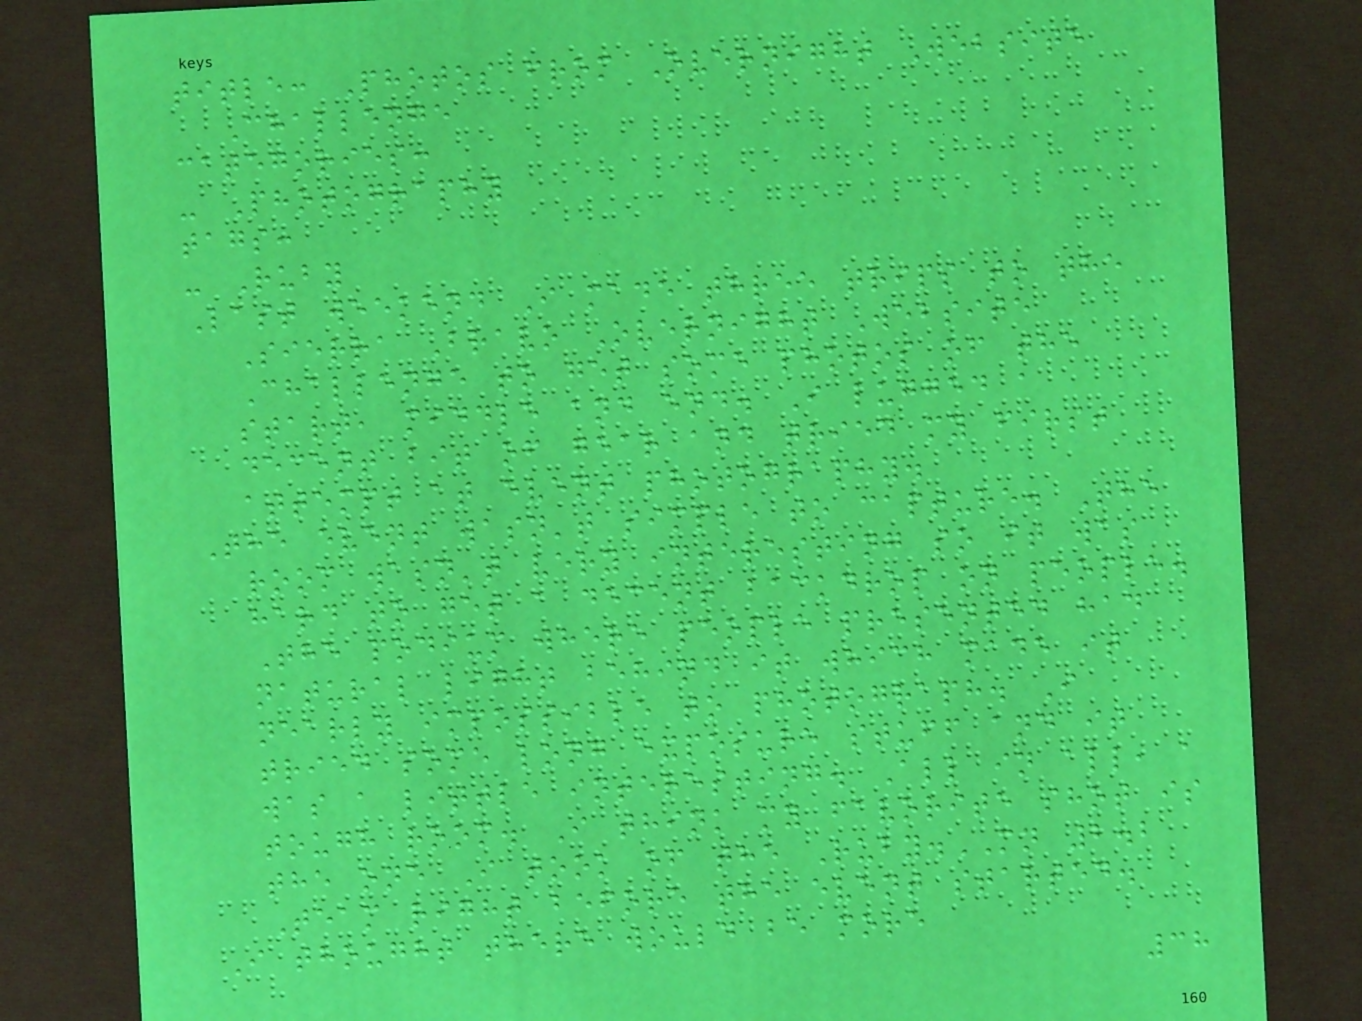title: Photos from Overnight Website
Challenge
categories:
- Photography
tags:
- Ruby
Last weekend I made three trips to the
Sierra Bravo Overnight Website
Challenge to get some photos of the
start, middle and end. I lugged a
decent bit of gear and tried my first
attempt at event photography.
The event wasn't simple to capture. The
room wasn't very interesting so it was
hard to get a decent backdrop on people.
The podium where people presented had
natural light behind it which made it
nearly impossible to photograph. I
tried some long exposure stuff and it
was a little interesting. All in all, a
tough room. I think my favorite shot is
the one I took of the Ruby.MN 2.2
Team right before the event started.
I thought there would be more
38
